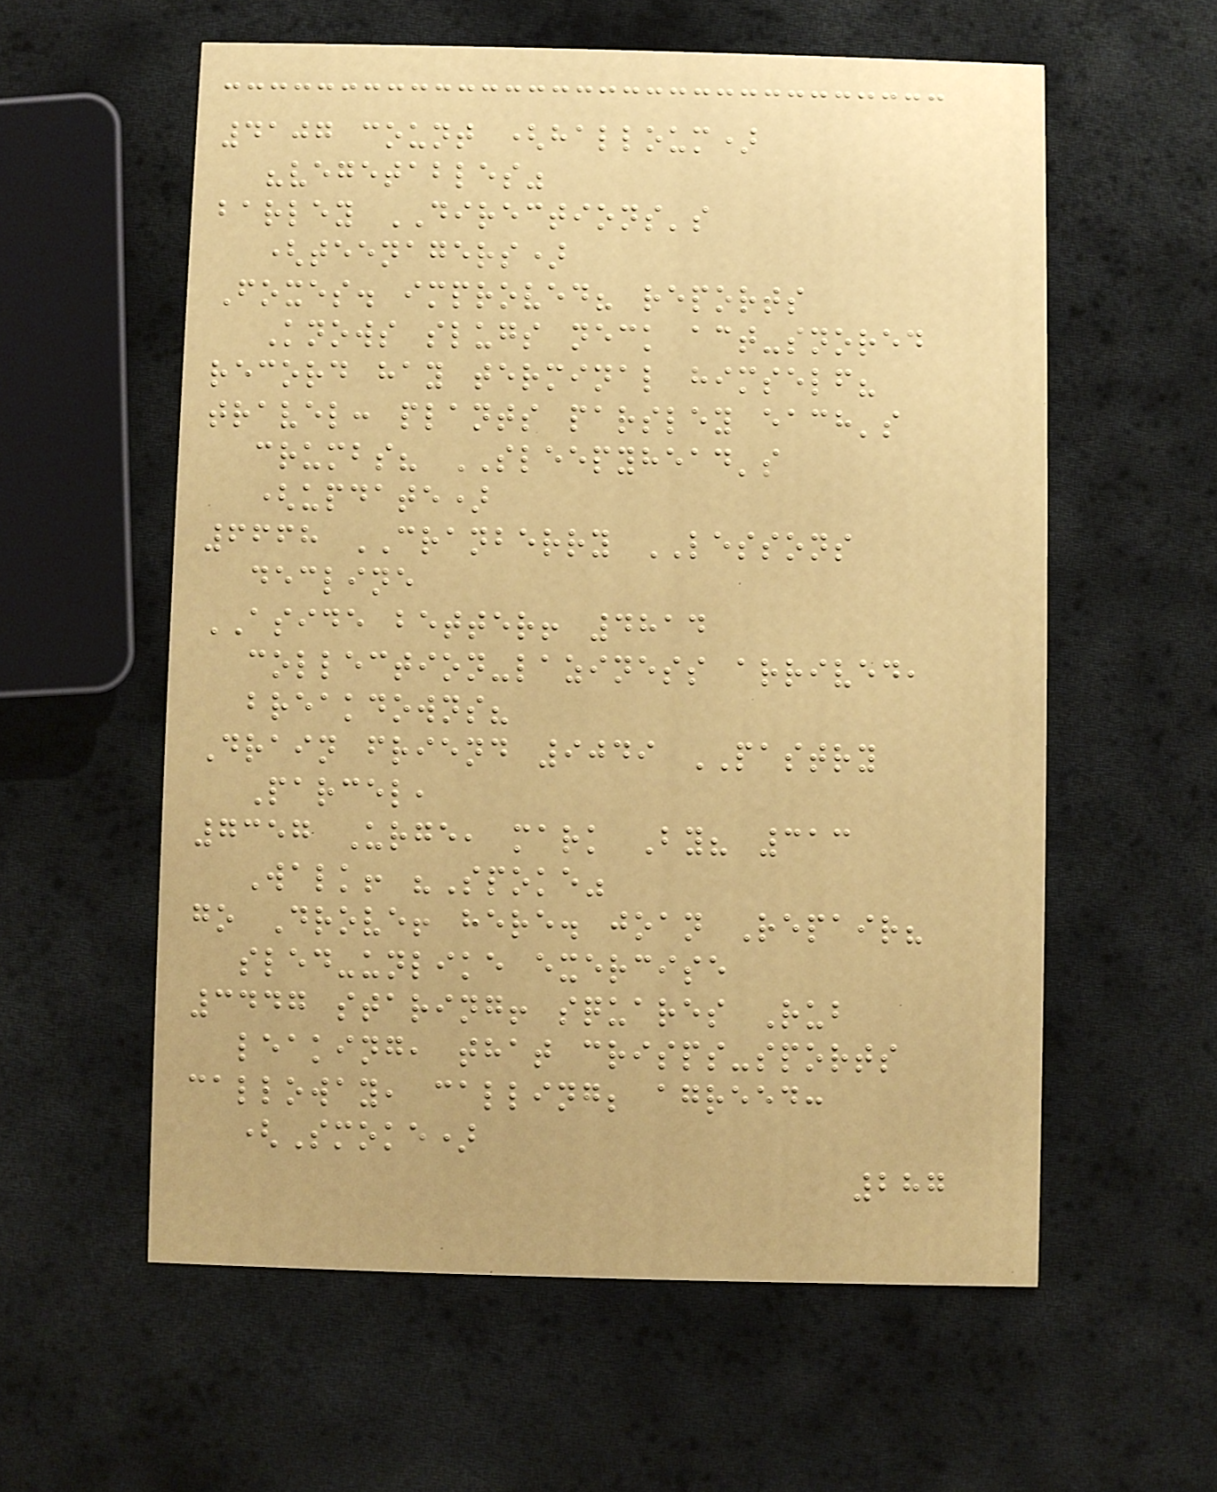4107 count (halloum)
"vegetables"
barley DIRECTIONS's
(teenagers)
Foxes. improved? reports
Knows slugs neck act-snored
record hay terminal himself?
travel: plants parsley each's
crumbs? SLEEPYHEAD's
(update)
6668 CRANBERRY LESSONS
decline
ASIDE better! 4814
collection-laziness arrived,
breakdowns?
Drain friend 9049 PASTRY
Parcel,
7357 Urge, mark By? 313
Walk! "Spoke"
go Drove! here. joan Repair?
sled-unlike exercise
3447 staring! squares Rub
leaking, that crisps-sports
calloway, calling; agreed:
(Smoke)
287
